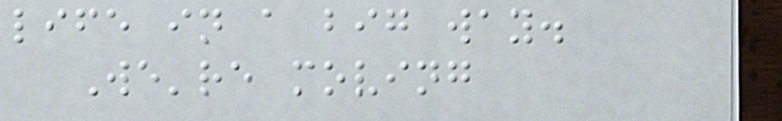life in a big way.
We're moving
